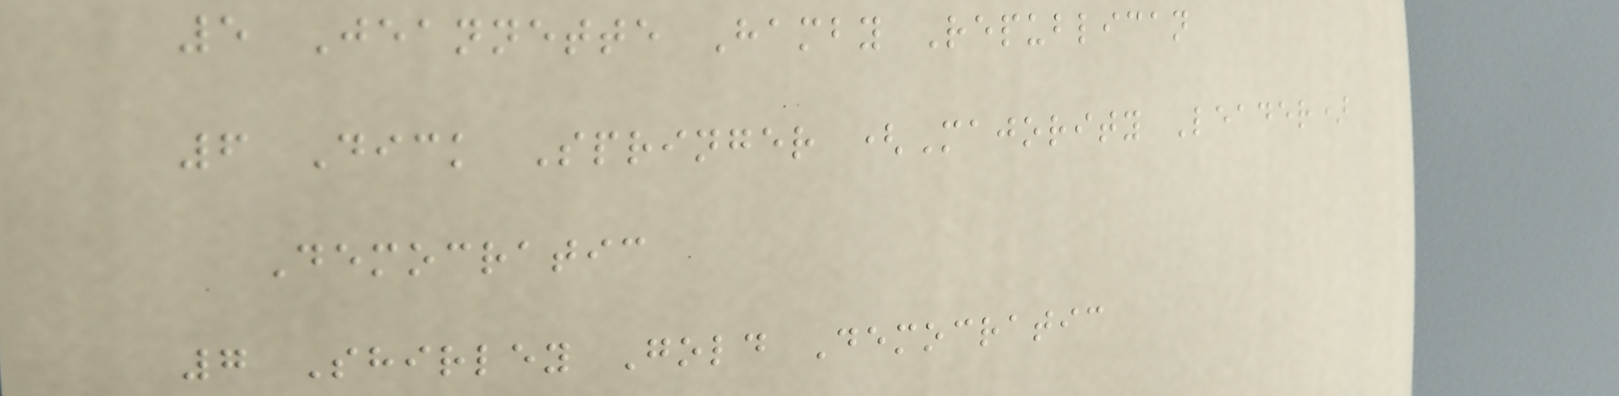5 Jeannette Hamby Republican
6 Dick Springer (Majority Leader)
Democratic
7 Shirley Gold Democratic
